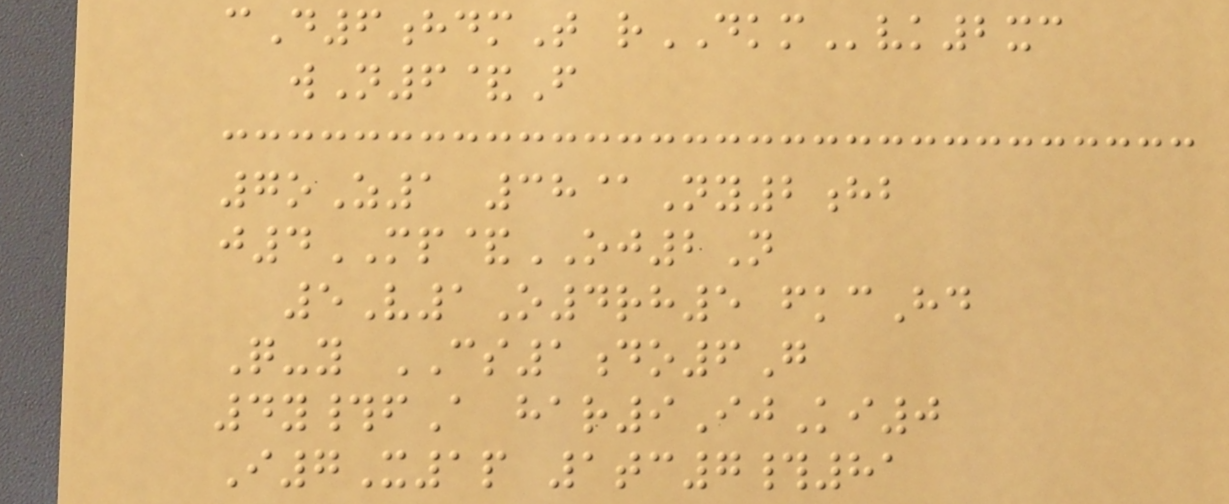cD6hdmT rDKMvk2xc
wN6&F
7oZ1 38@Ny2hb
j4MP&OJ2N
5V1O4rh5 fkcHd
Q-y CS1do6G
4y#fA har9IjKi0
I7X1p 1tc7#81
